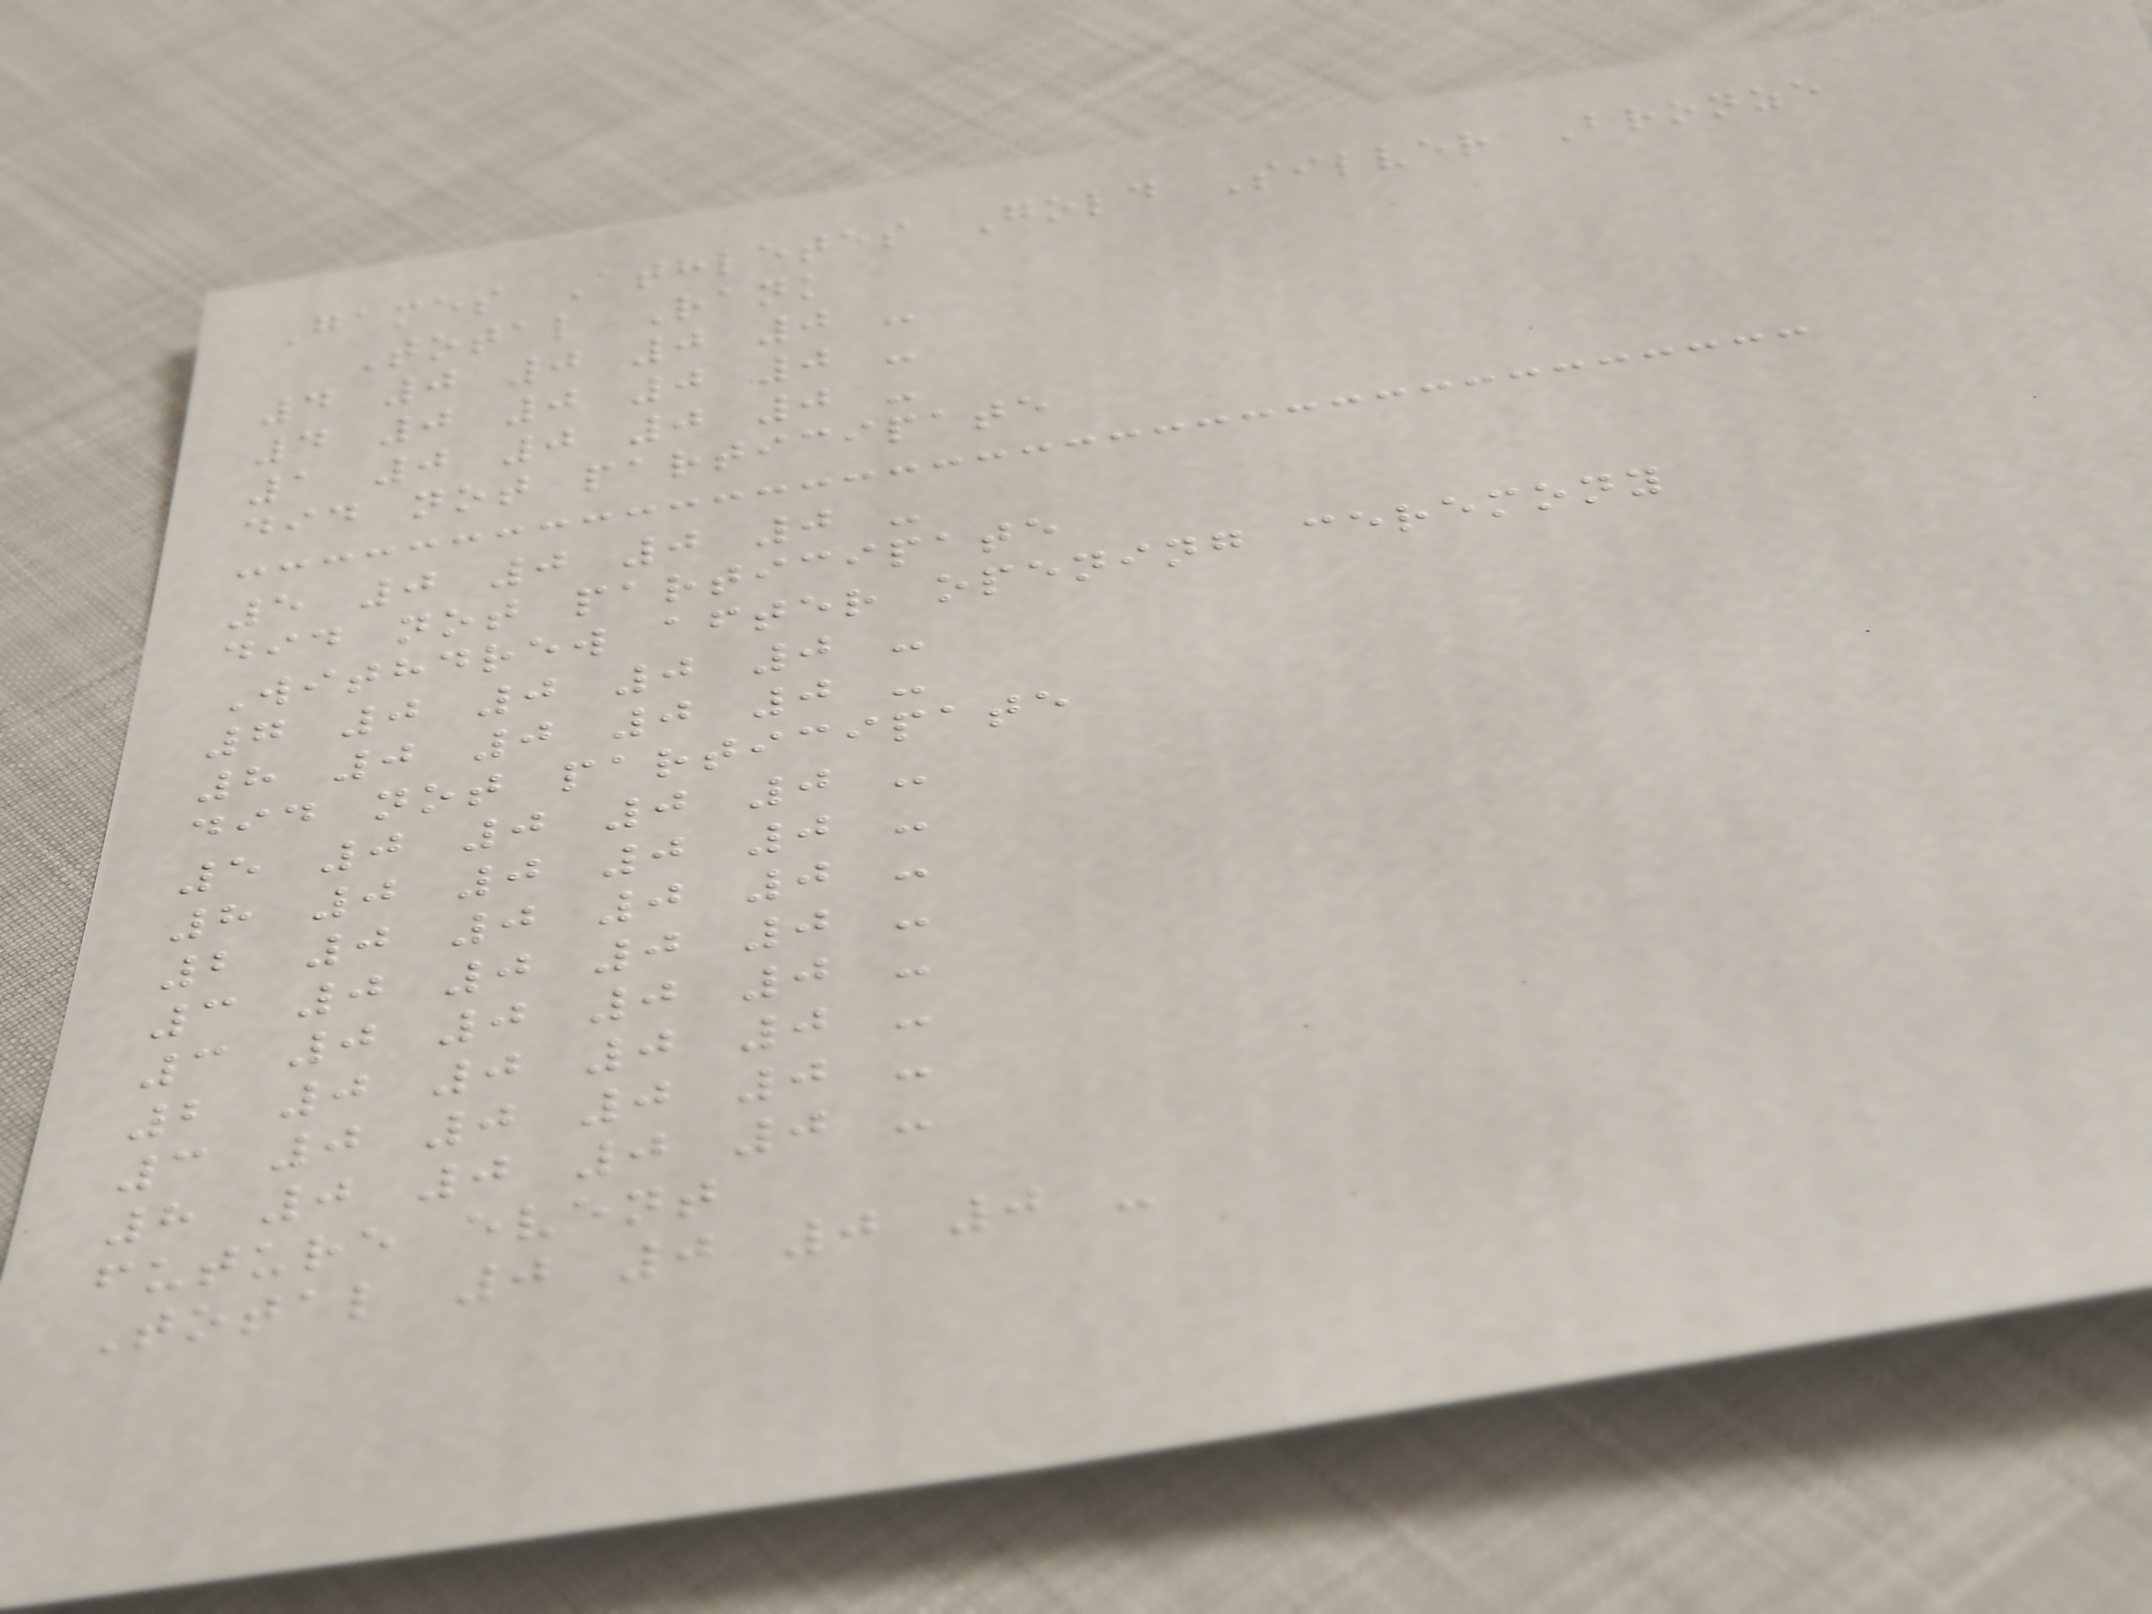Games Athletes Gold Silver Bronze
Total Rank
4 0 0 0 0 -
4 0 0 0 0 -
1 0 0 0 0 -
did not participate
5 0 0 0 0 -
did not participate
Withdrew after opening ceremony
7 0 0 0 0 -
8 0 0 0 0 -
did not participate
5 0 0 0 0 -
8 0 0 0 0 -
2 0 0 0 0 -
3 0 0 0 0 -
3 0 0 0 0 -
2 0 0 0 0 -
3 0 0 0 0 -
8 0 0 0 0 -
future event
Total 0 0 0 0 -
